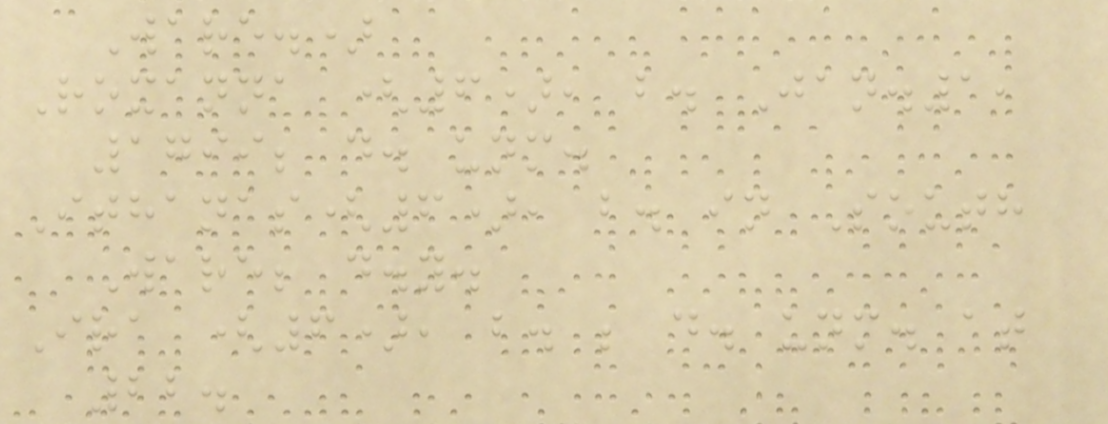Ware.)
Roxanna (6), b. Jan.1,
1799; d. unm.
Ithanas(6), b. in South
Ware; d.y.
Ira (6), b. ; d. unm. at
22.
